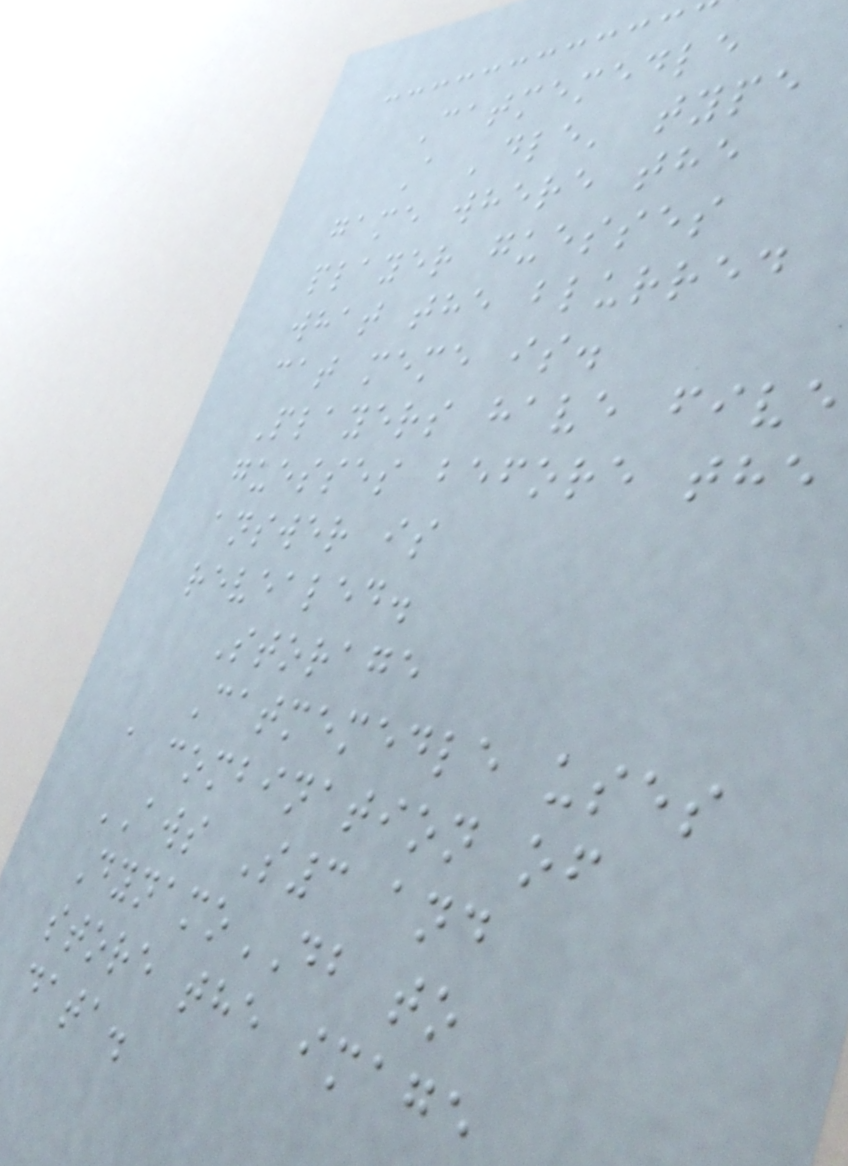Catmemedle
A 'dle' type
game where the
player guesses
what the blurred
cat meme is.
Players have five
guesses before the
answer is
revealed.
Storage
Catmemedle uses
a combination of
AWS S3 and
DynamoDB to
store the image
data.
